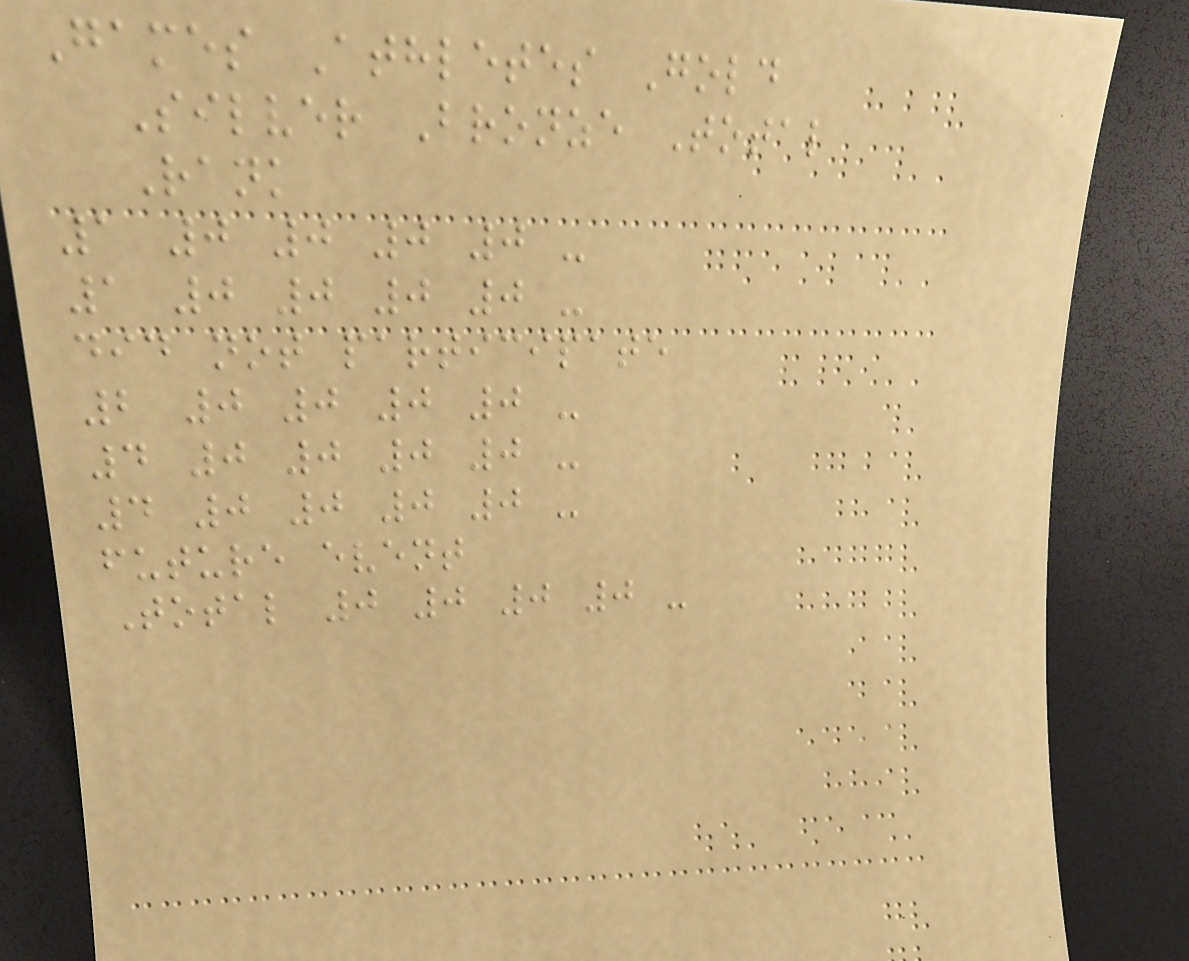Games Athletes Gold
Silver Bronze Total
Rank
1 0 0 0 0 -
1 0 0 0 0 -
did not participate
2 0 0 0 0 -
4 0 0 0 0 -
4 0 0 0 0 -
future event
Total 0 0 0 0 -
